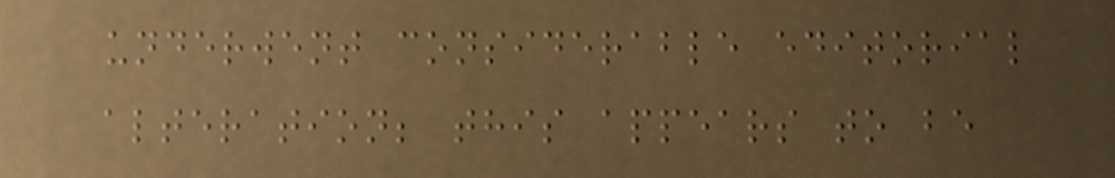underwent considerable editorial
alteration; this appears to be
